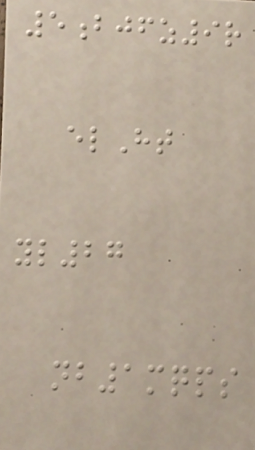5bjfz9r
elHt
yl27
nb1mqps
